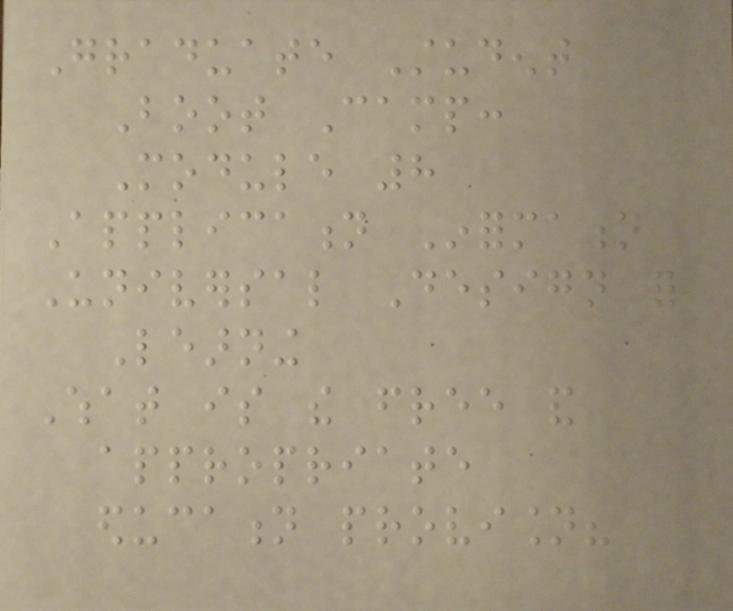Graduate Student
Boot Camp:
Module 8
Application Information
Universal Design for
Learning
What is the free and
appropriate
education provision?
